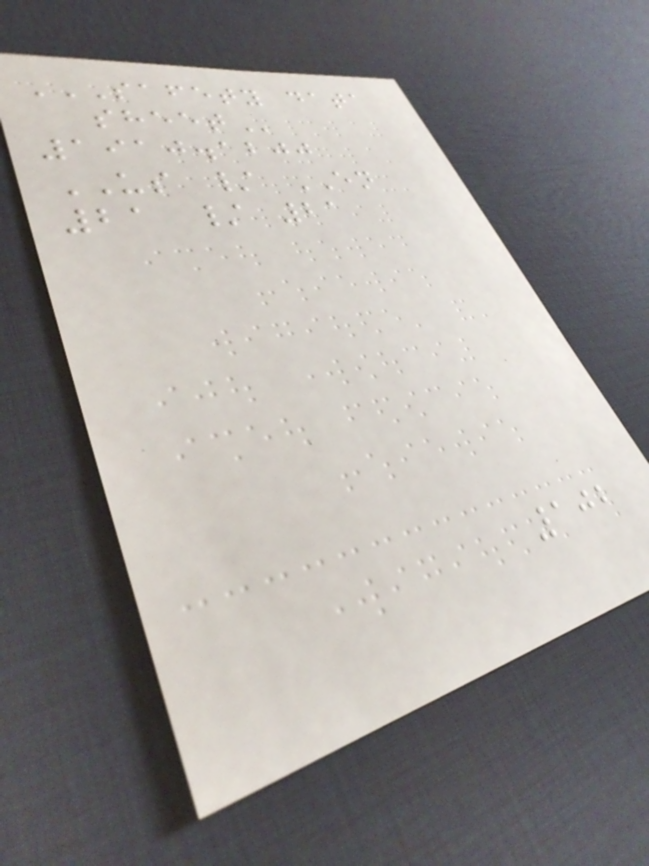SAFETY DATA
SHEET
1910.1200
US / EN
21 / 21
102
